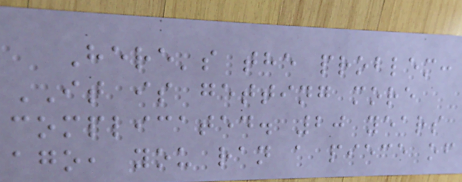Here's the problem:
IT is getting more
complicated. 20 years
ago, you ran a piece of
